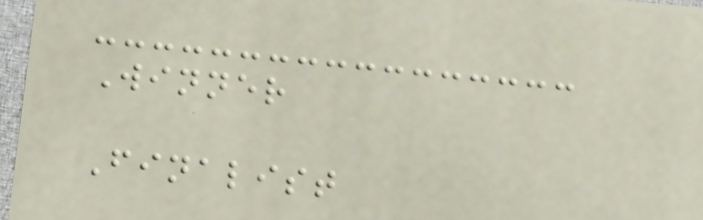Winner
Finalist
